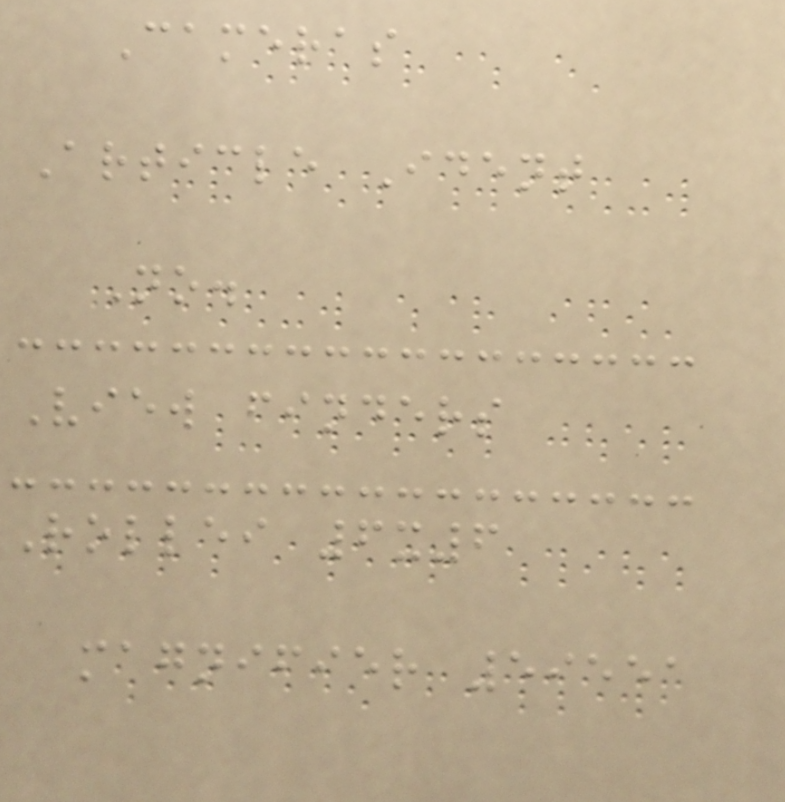Cameras
Article Ident
No.
View finders
Rollei 6x6
magnifier 59551
